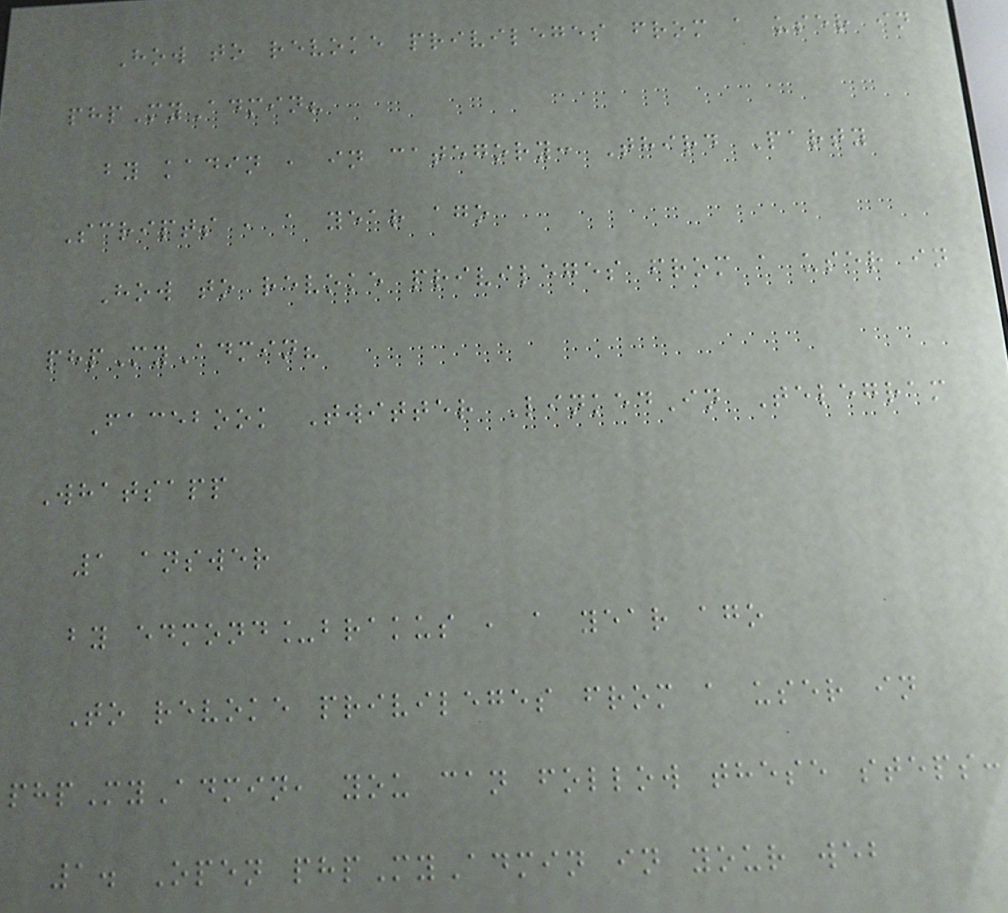How to revoke privileges from a user in
phpMyAdmin?
by kadin , in category: Third Party
Scripts , a year ago
How to revoke privileges from a user in
phpMyAdmin?
Facebook Twitter LinkedIn Telegram
Whatsapp
1 answer
by edmond_brakus , a year ago
To revoke privileges from a user in
phpMyAdmin, you can follow these steps:
1. Open phpMyAdmin in your web
